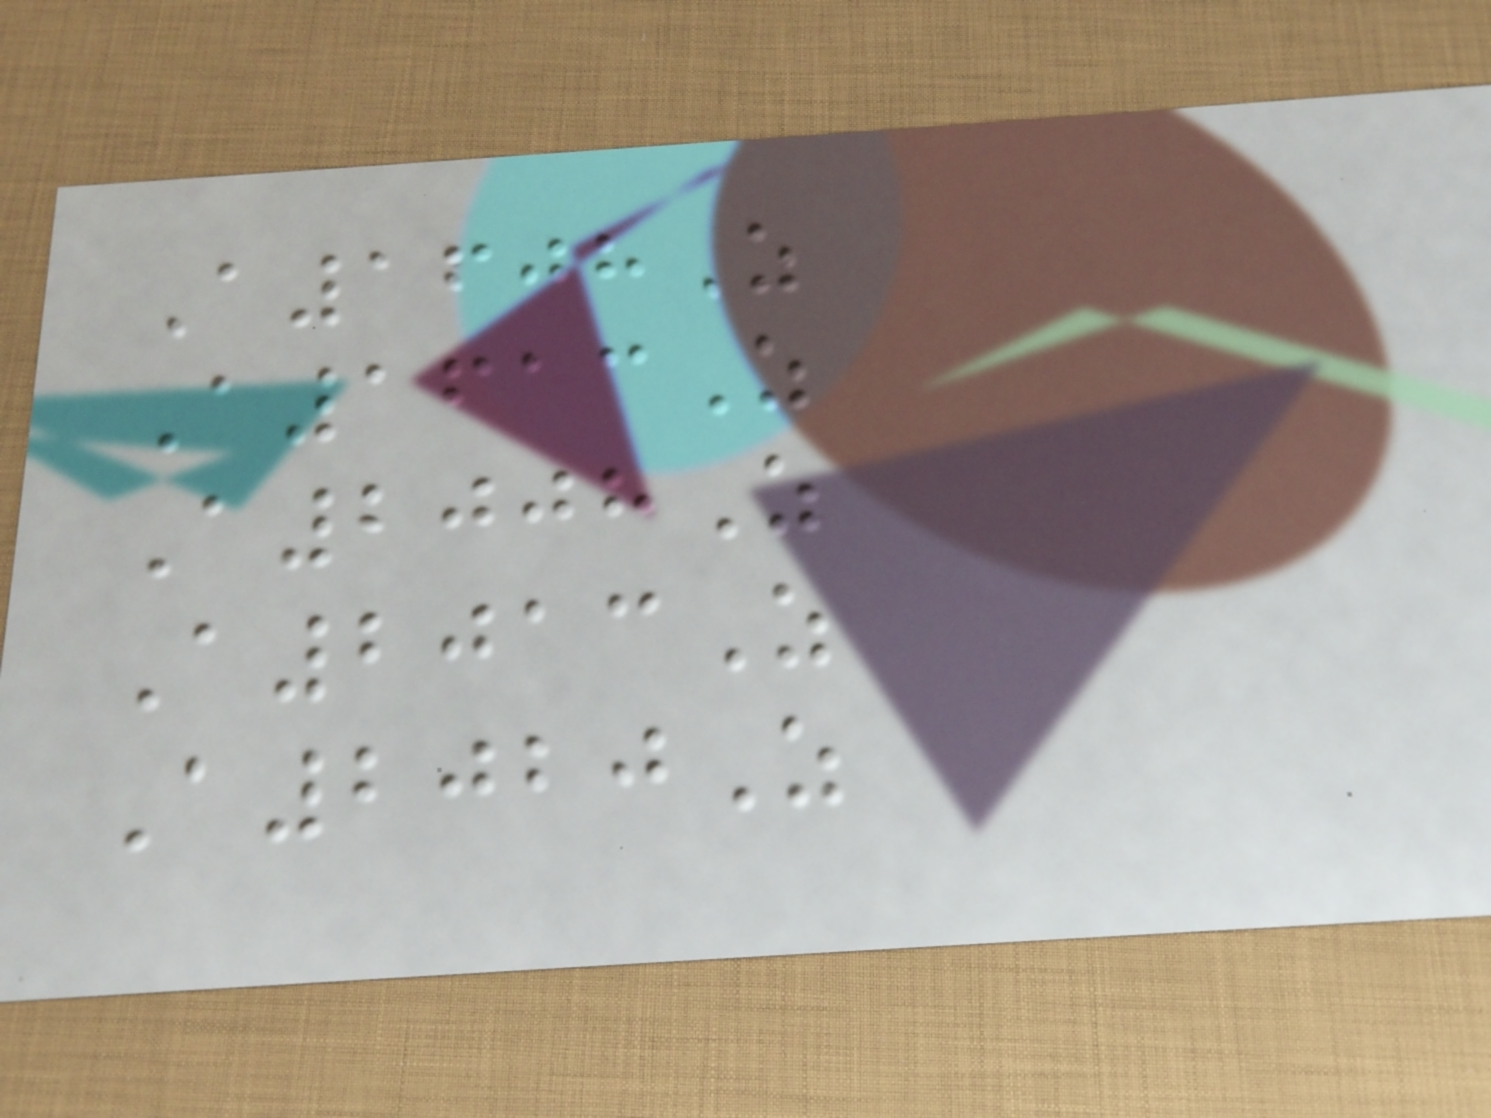A1608Z
A1613Z
A2008Z
A2013Z
A2020Z
